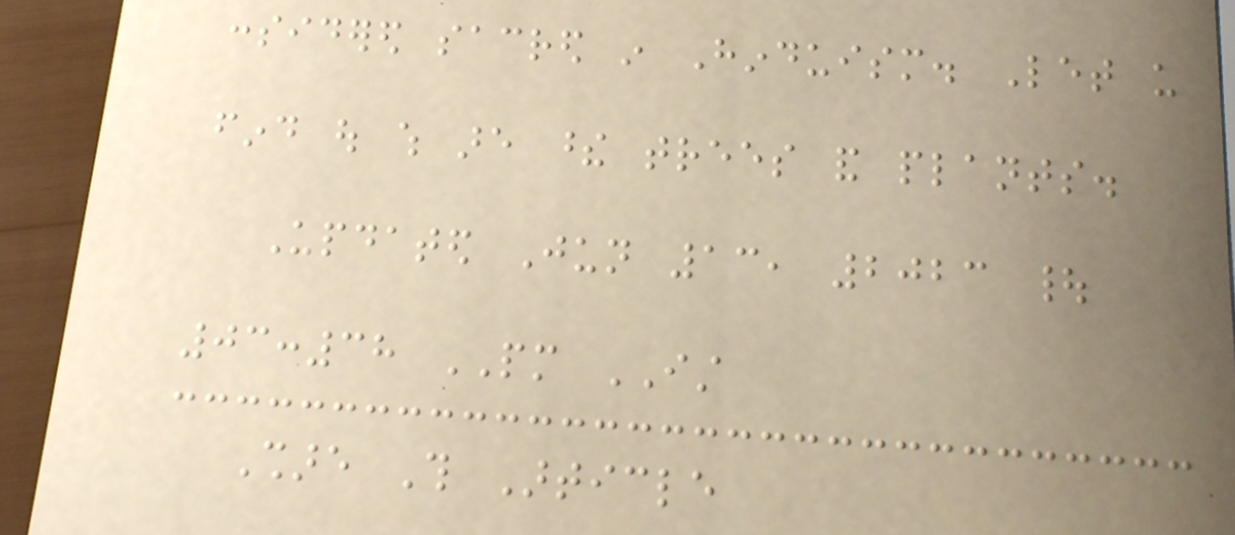considered sacred in Hinduism. Let us
find out which are these trees and plants.
Updated Jun 13, 2023 |
03:38 PM IST
Share This Article
